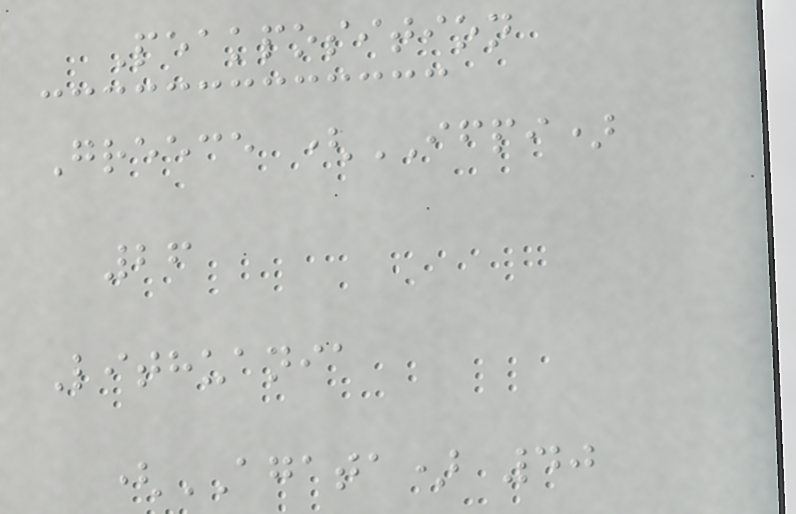Peakposition
Greece (IFPI)
26
Lithuania
(AGATA) 40
